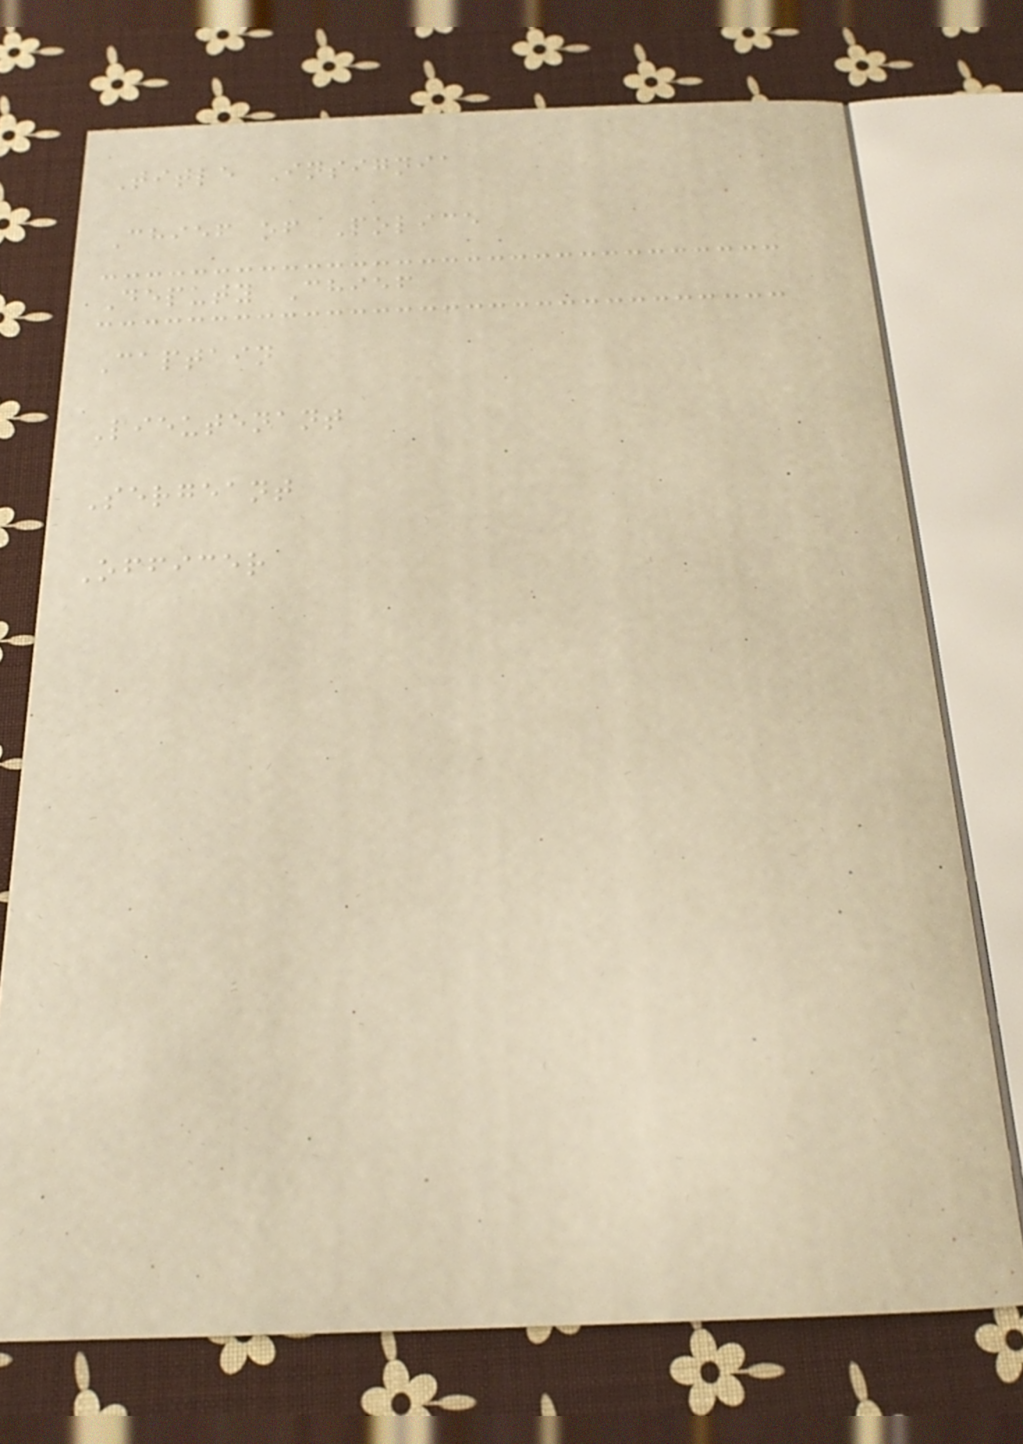Title Insignia
Chief of Police
Deputy Chief
Captain
Lieutenant
Sergeant
Officer
